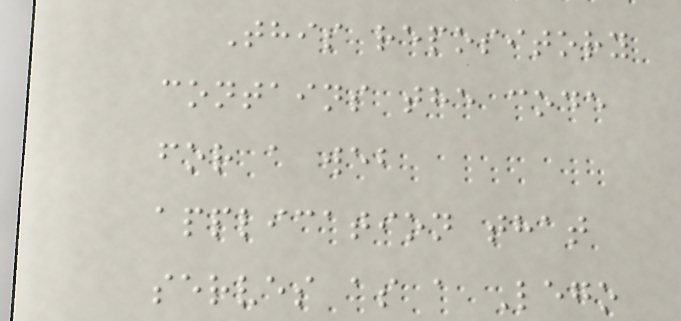This repository
contains the code
for a web
application that
serves as a Lego
